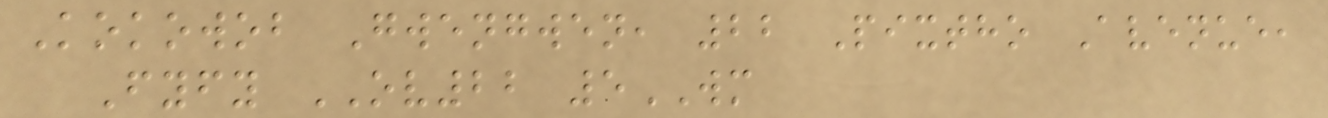Kokowob Gwengwen, 22 Pixtho Avenue,
Fyfy OV22 5WM
